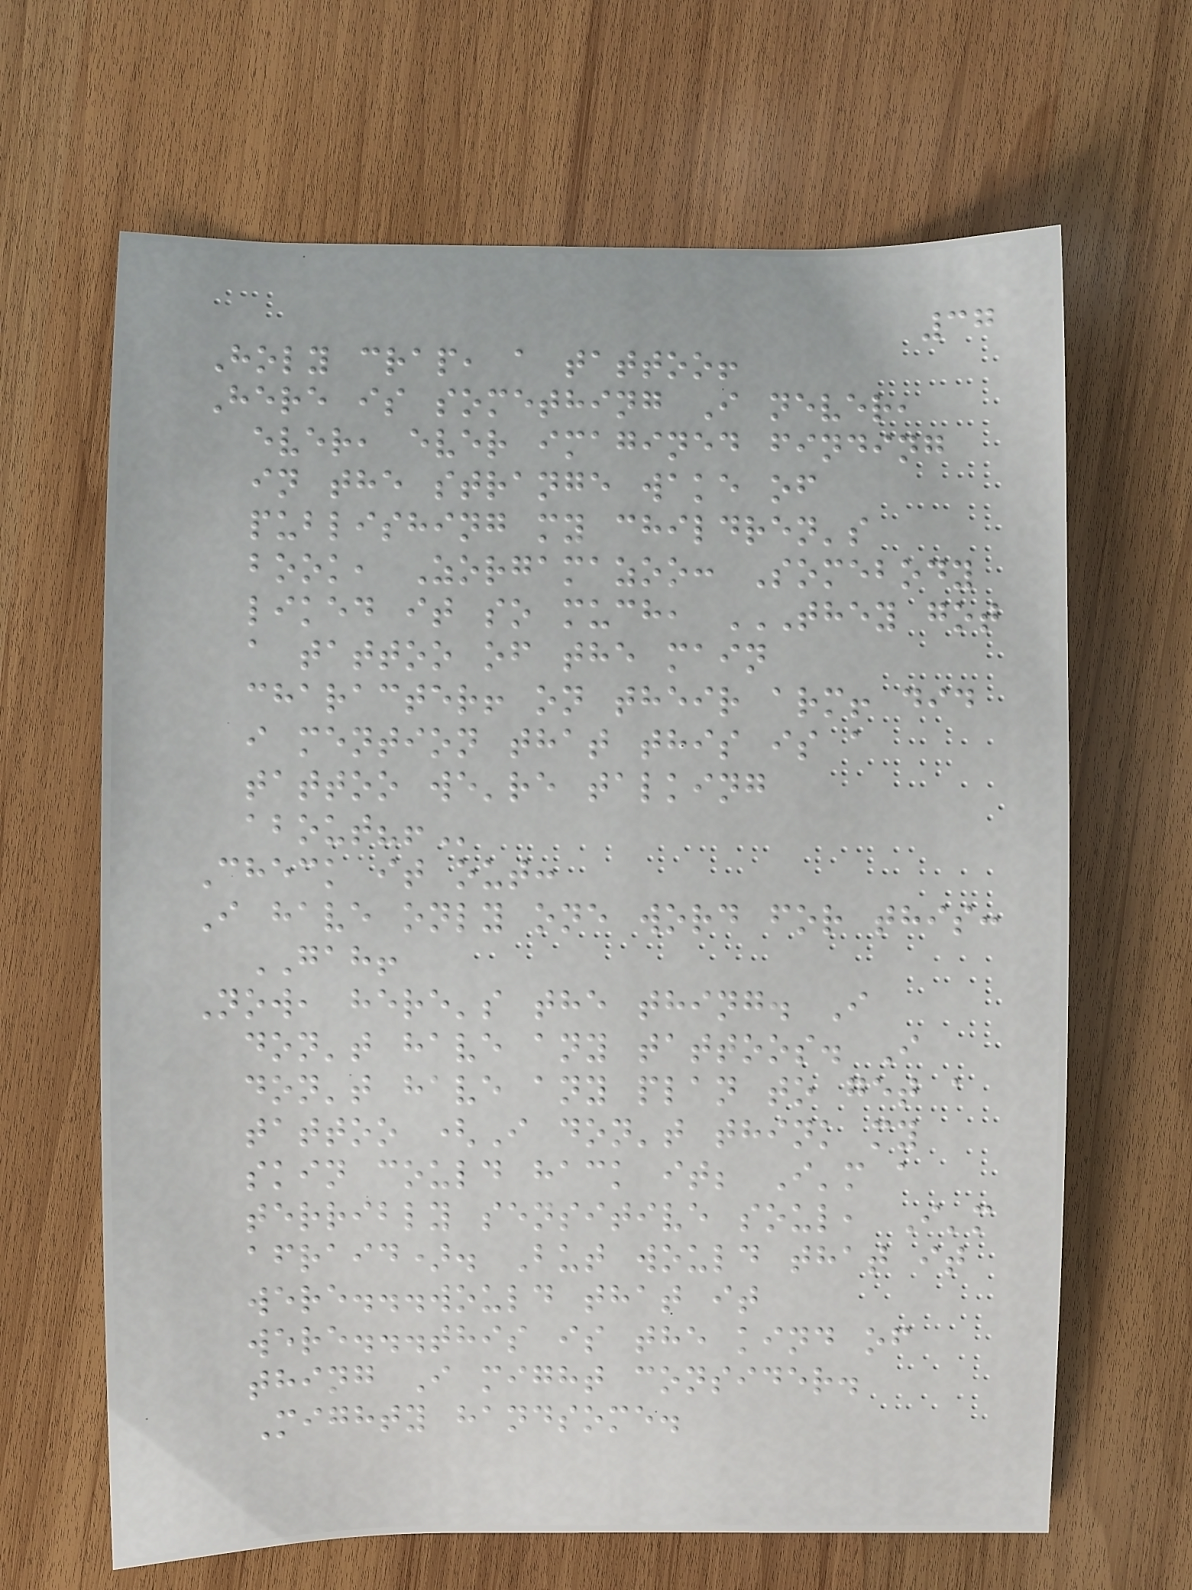37
Holy crap, a tattoo!
Here is something I never,
ever, ever imagined finding
in the strange wake of
publishing my children's
book, Zorgamazoo: Somebody
liked it so much, THEY GOT
A TATTOO OF THE MAIN
CHARACTER! ON THEIR ARM! DID
I MENTION THAT THIS IS A
TATTOO WE'RE TALKING
ABOUT?!
Check it out:
I have only one word for this:
GAH!
Now, here's the thing. I
don't have any tattoos. I
don't have any plan to get a
tattoo (I don't think my
skin could hack it; I'm a
terribly sensitive soul, I'm
afraid). But would that it
were...would that it
were...this is the kind of
thing I might consider.
Mighty handsome.
